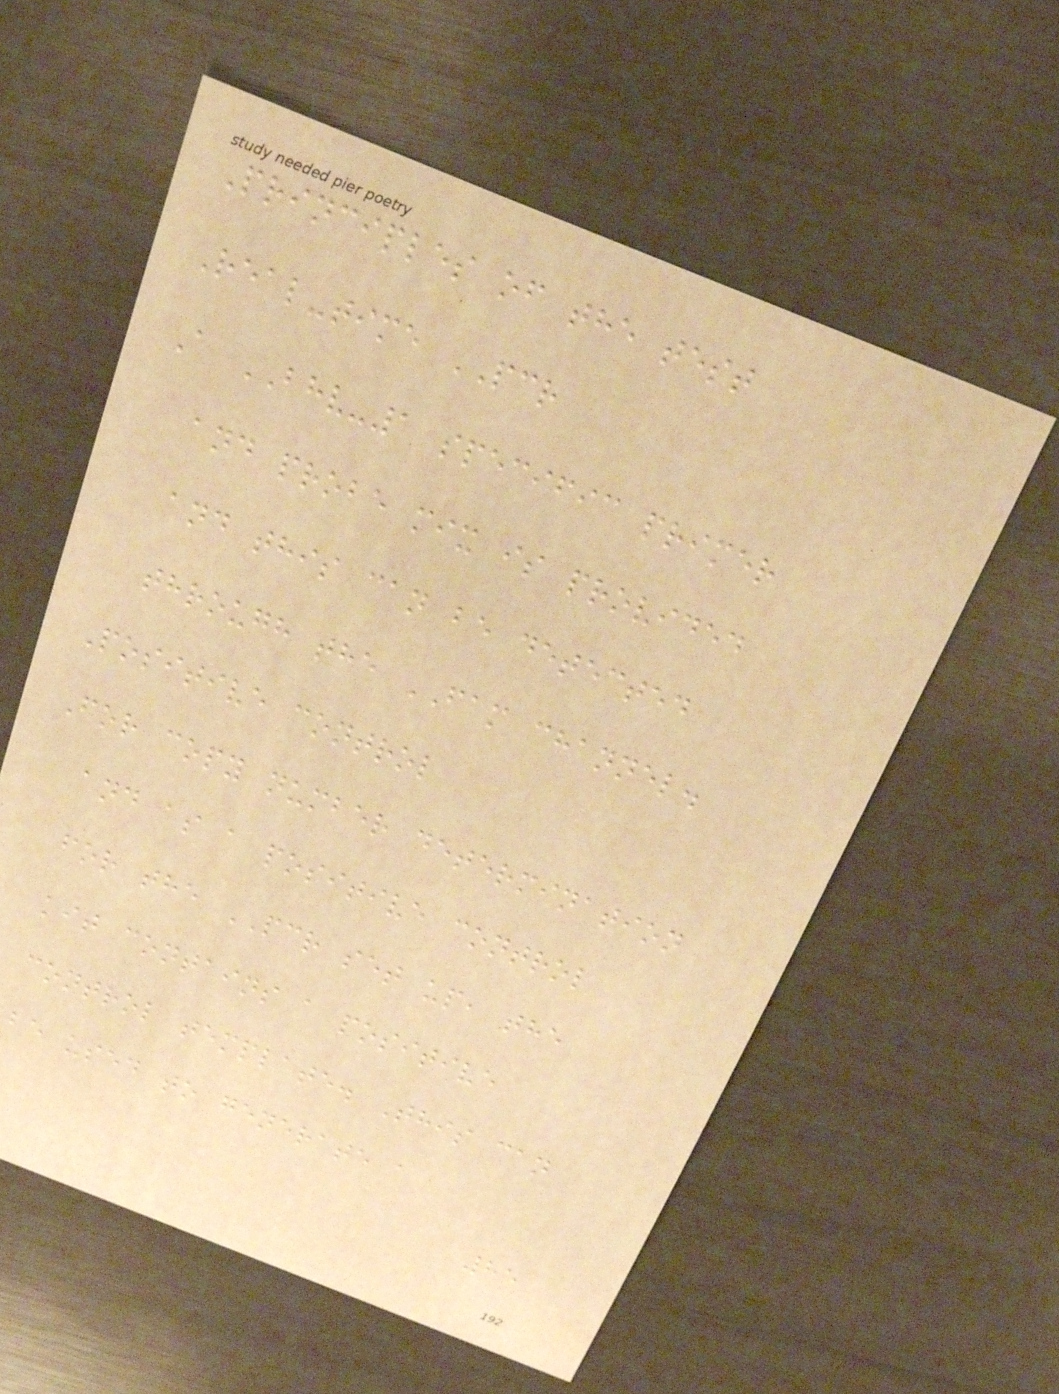Principles of the test
Real-time PCR
A BHV-1 specific primer
and probe mix is provided
and this can be detected
through the FAM channel.
Positive control
For copy number determination
and as a positive control
for the PCR set up, the
kit contains a positive
control template. This can
be used to generate a
85
